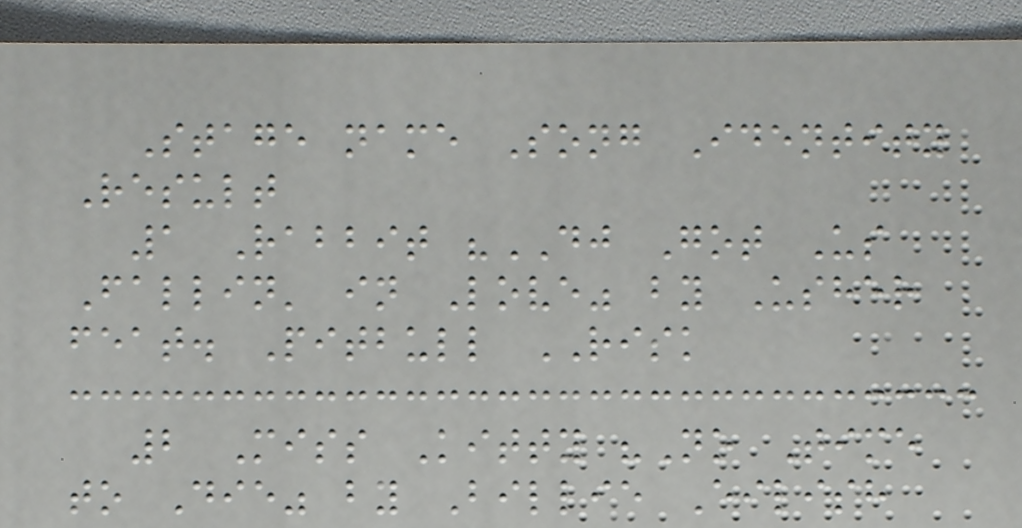Stage name Song Identity
Result
1 Rabbit "DJ Got Us
Fallin' in Love" by Usher
feat. Pitbull RISK
2 Miss Kitty "No Time
to Die" by Billie Eilish
